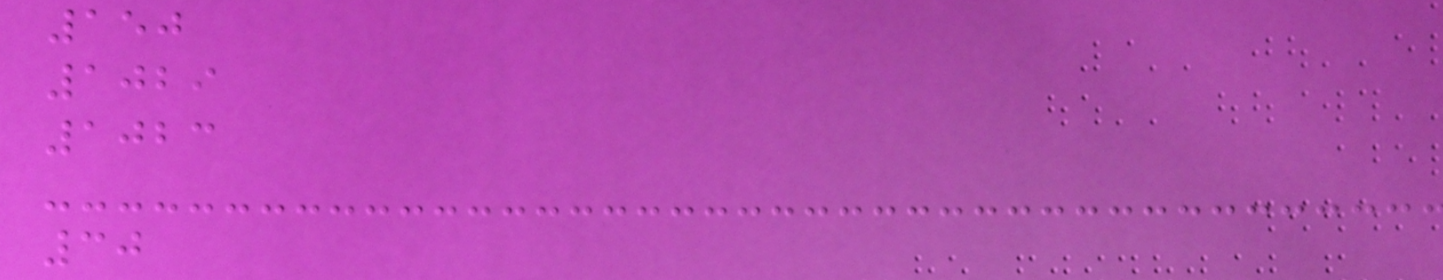150
1029
1023
30
